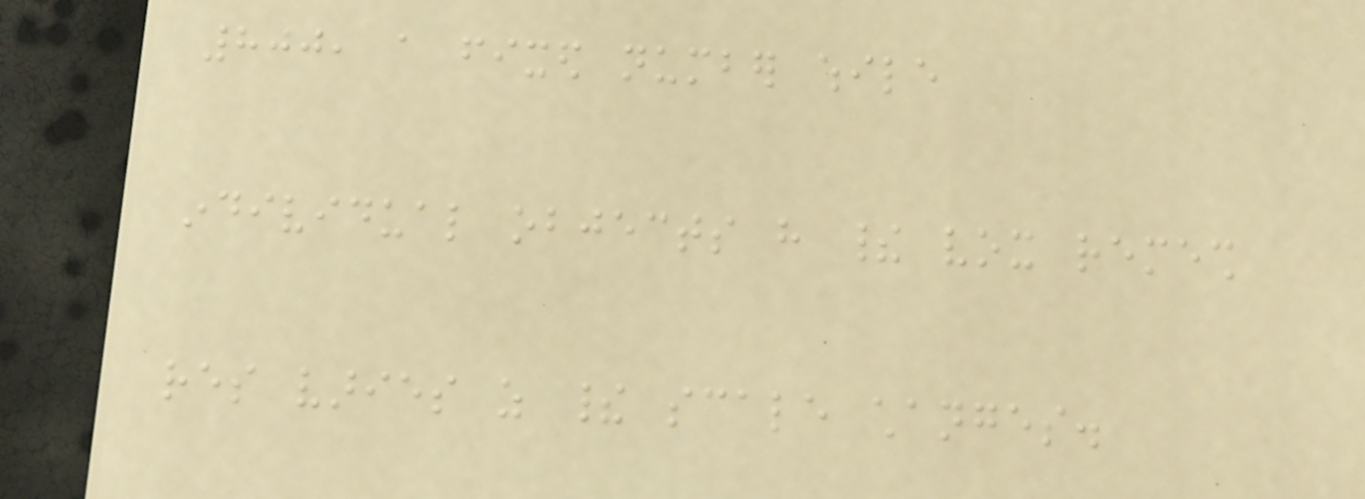800, a fixed number while
individual objects have their vox remesh
res varies as their scale changes.
